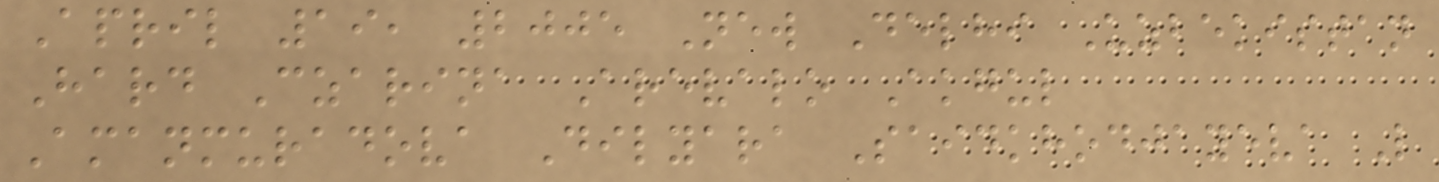April 19, 2005 New Delhi Uzbekistan
Hard Czarina Arevalo Akgul
Amanmuradova Dilyara Saidkhodjayeva L
